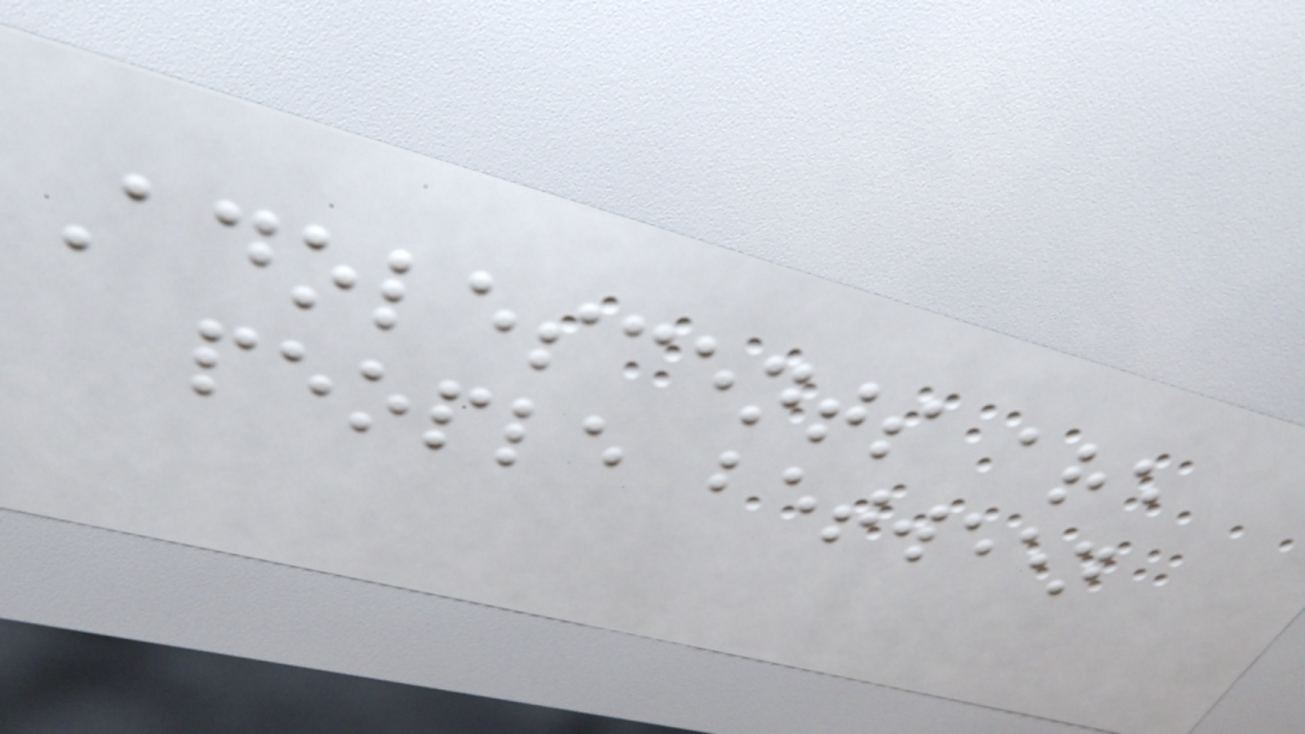Adolescents are
people between
